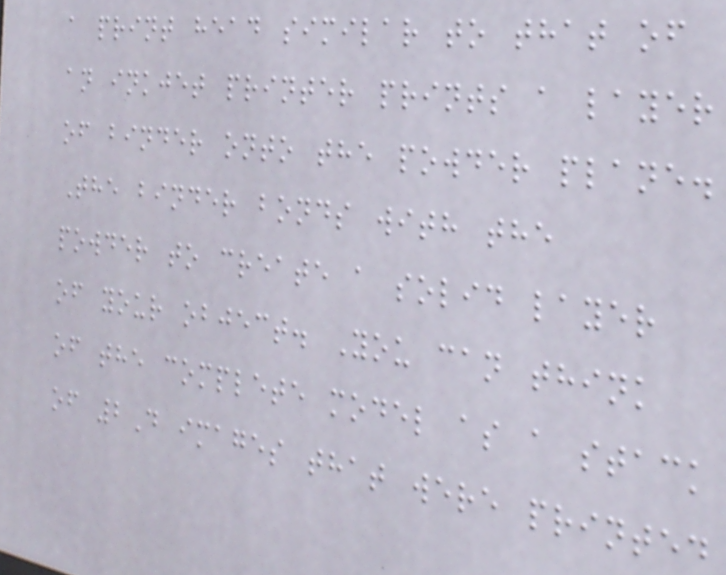a print head similar to that of
an inkjet printer prints a layer
of binder onto the powder plane.
The binder bonds with the
powder to create a solid layer
of your object. You can think
of the complete model as a stack
of 2D images that were printed
